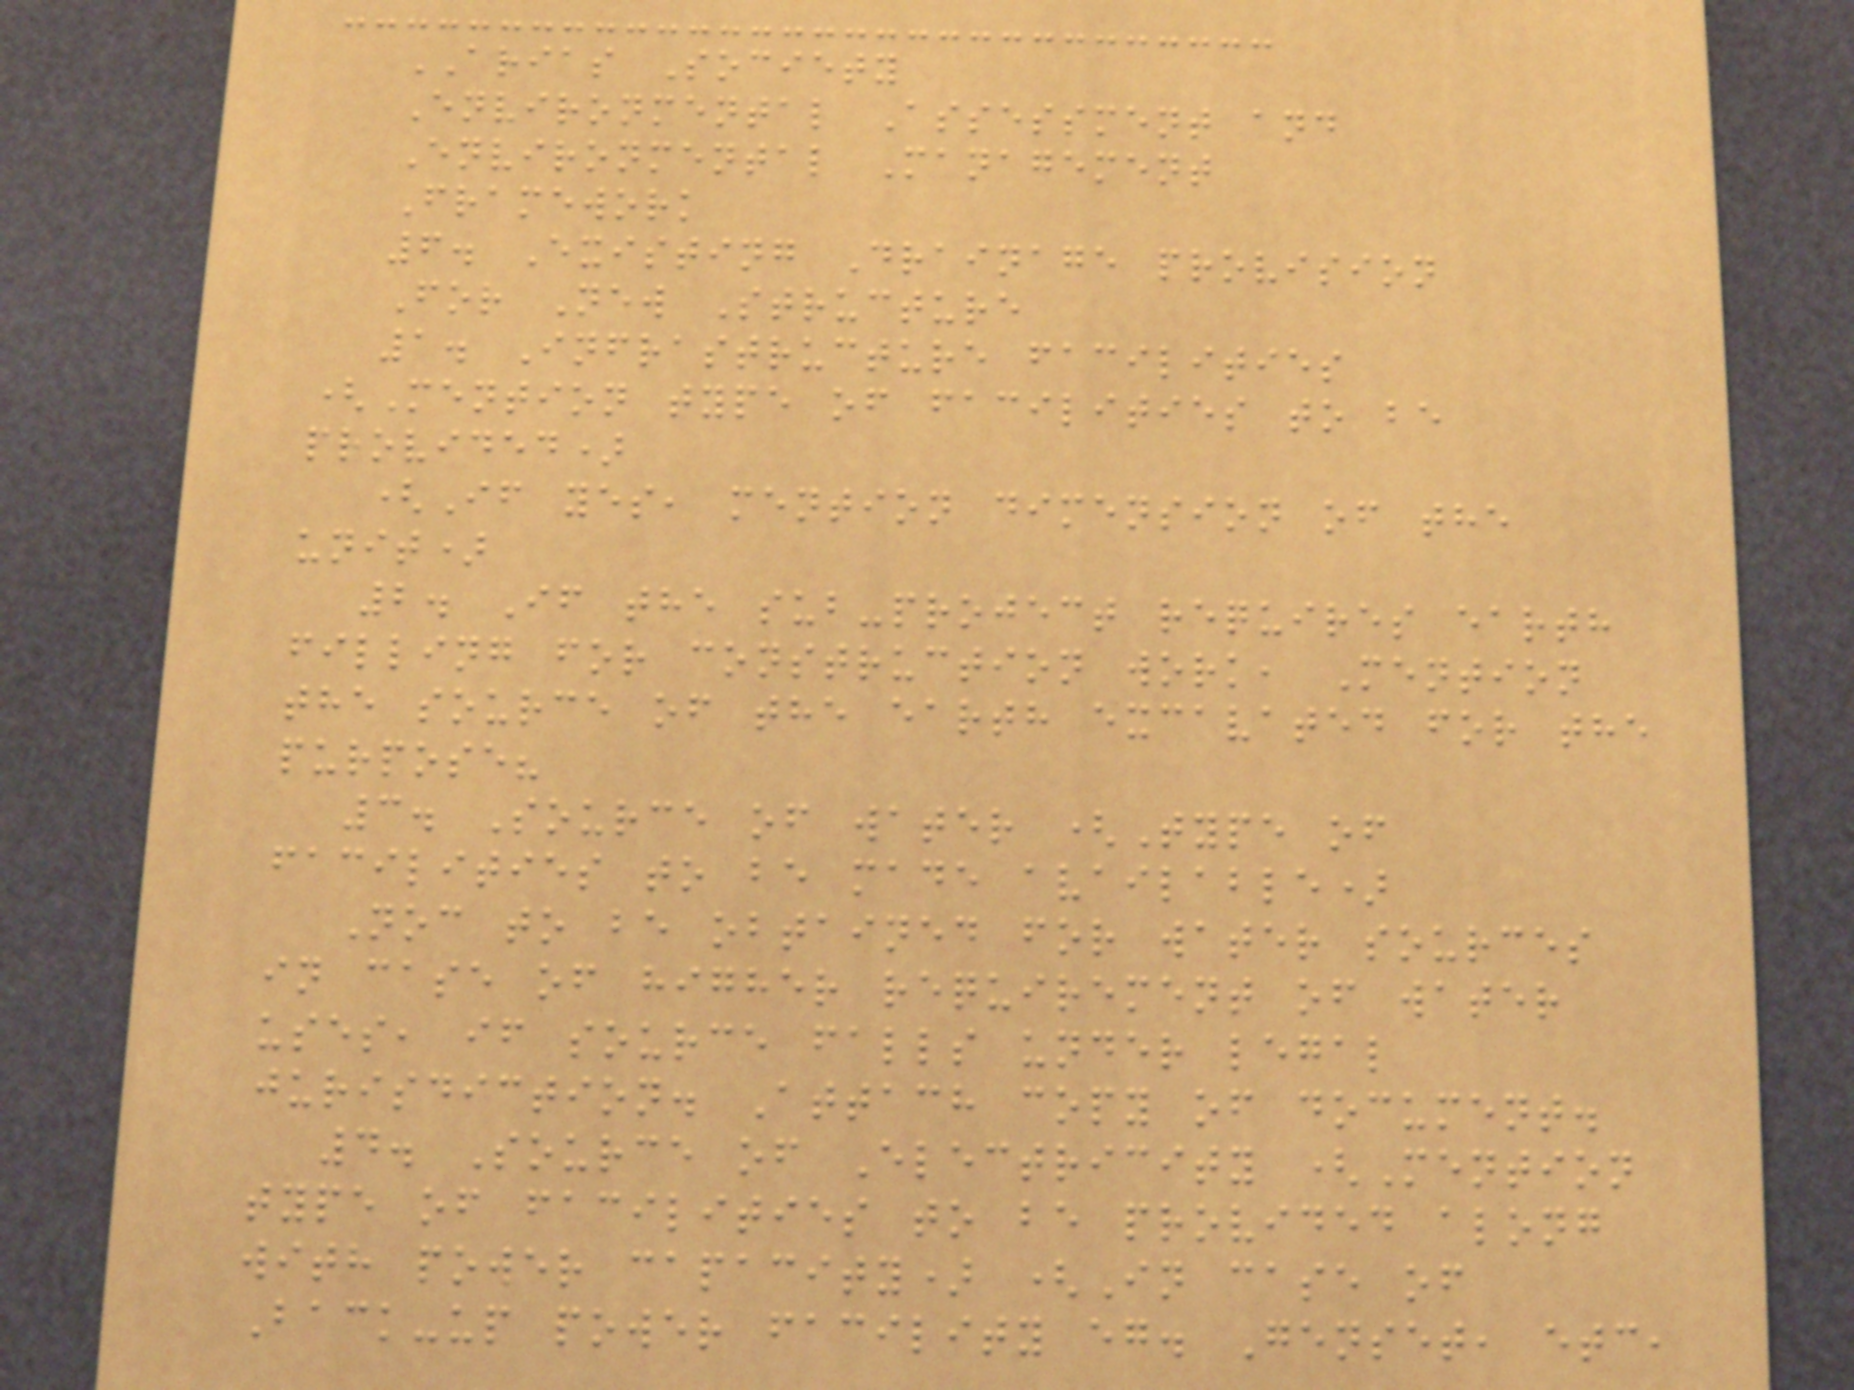ARIAS Society
Environmental Assessment and
Environmental Management
Framework
6. Existing Drainage provision
For New Structure
1. Infrastructure facilities
(Mention type of facilities to be
provided)
(If yes, mention dimension of the
unit)
2. If the sub-project requires earth
filling for construction work, Mention
the source of the earth excavated for the
purpose?
3. Source of water (Type of
facilities to be made available)
Noc to be obtained for water sources
in case of higher requirement of water
uses, if source falls under legal
jurisdiction. Attach copy of document.
4. Source of Electricity (Mention
type of facilities to be provided along
with power capacity) (In case of
Back-up power facility eg. Genset, etc,
